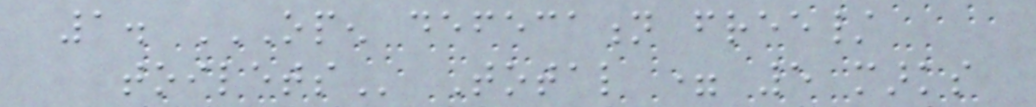1. OPEN DEFECATION FREE/
TOILETS Total = 5 marks
